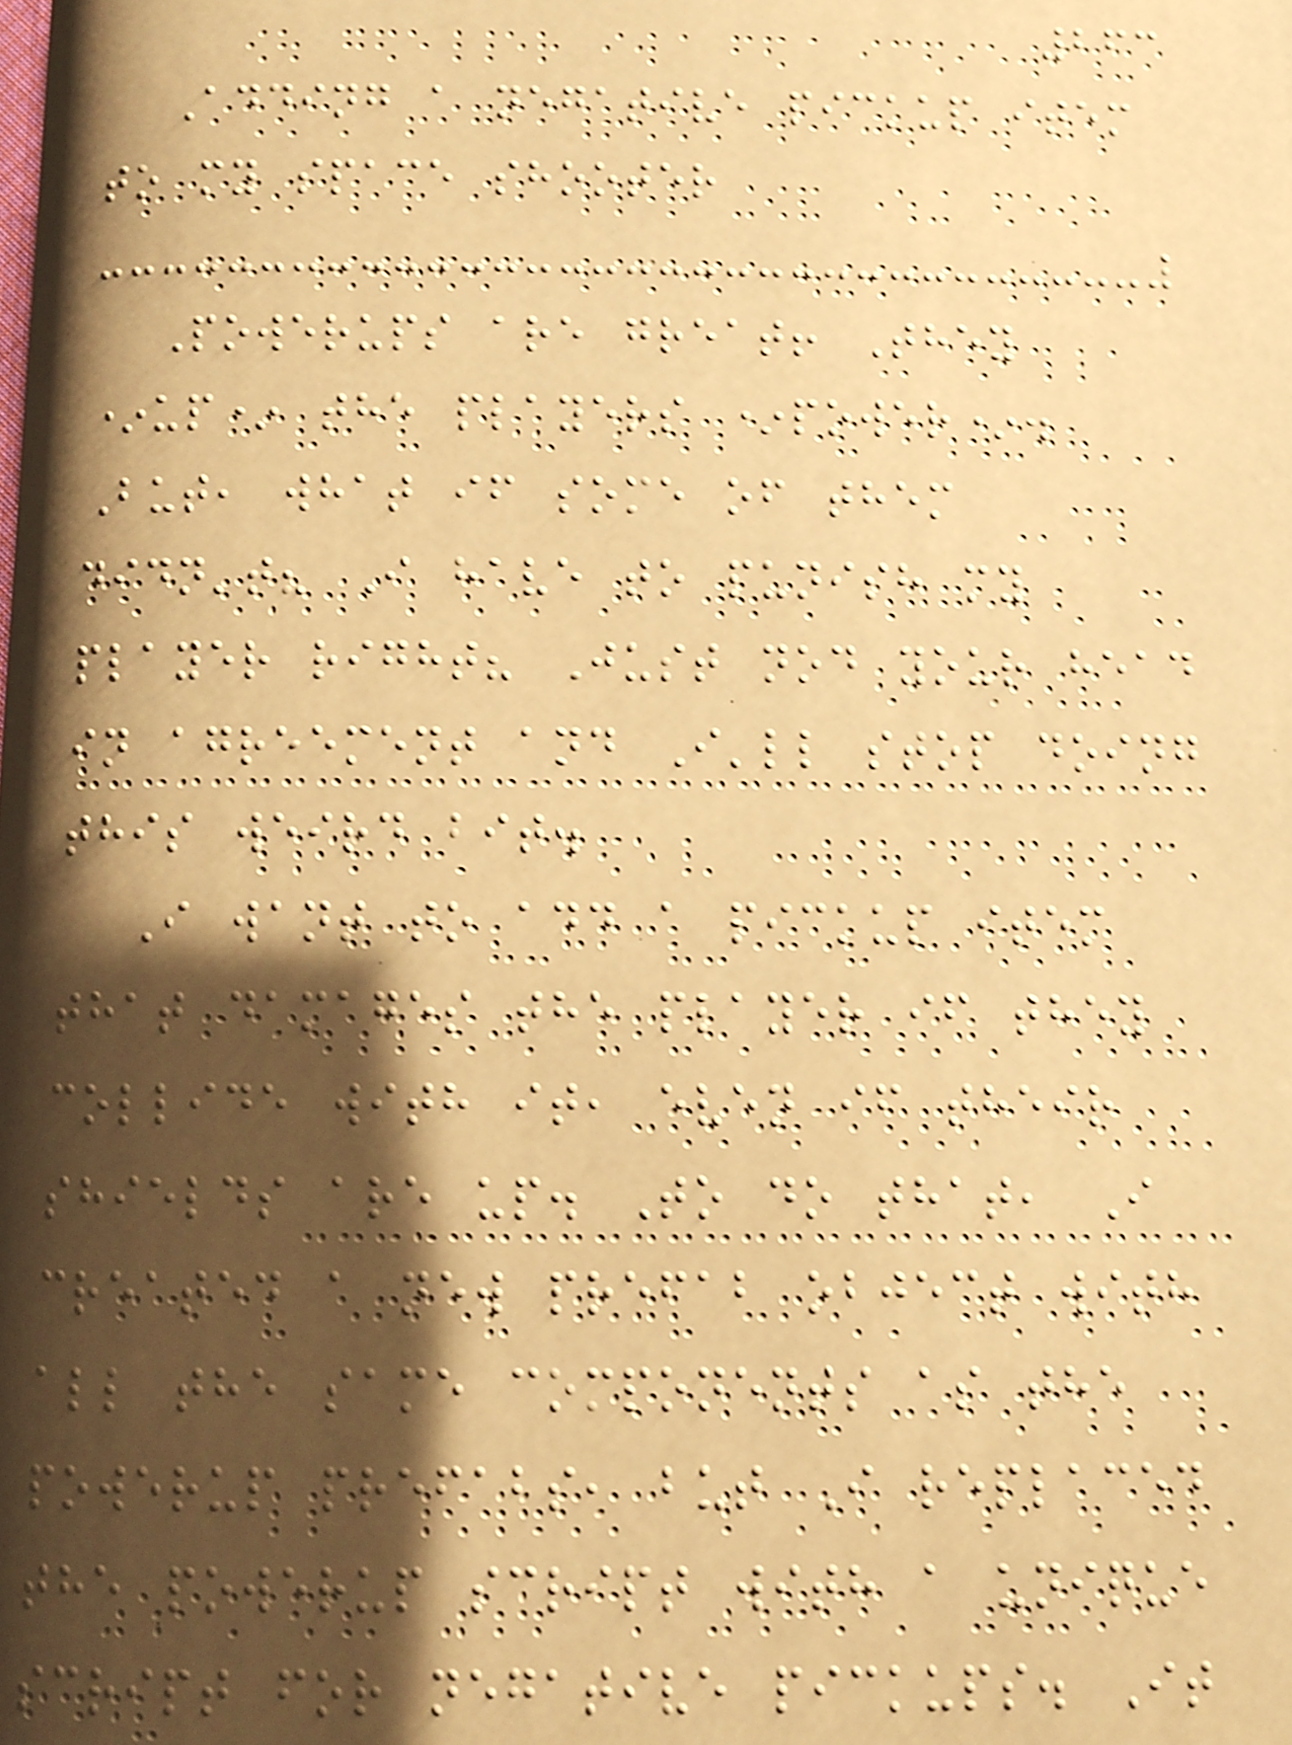263
Adding a negative pickup item
to my space shooter
Powerups are great! They
*up* the players *power*.
But, what if some of them
didn't? I have to punish my
player right? Just nod your head
in agreement and I'll stop doing
this weird bit.
I want to add a pickup item
that damages the player if they
collide with it, even if their
shields are up. To do that, I
created a new prefab object with
all the same components as the
powerup prefabs, but I replaced
the powerup script with a unique
script for negative pickups. It
